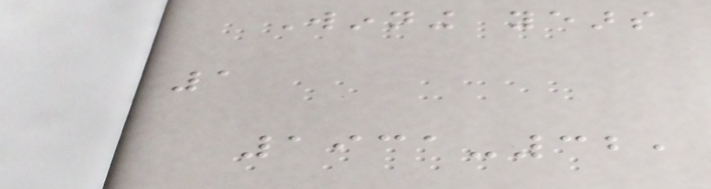Winning years
1
1931-32,
